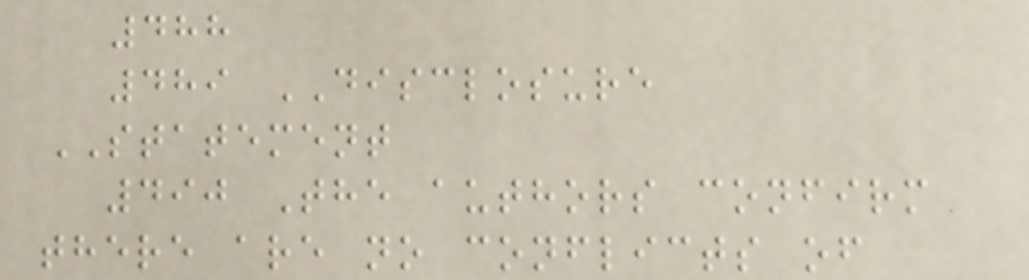488
489 DISCLOSURE
STATEMENT
490 The authors confirm
there are no conflicts of
